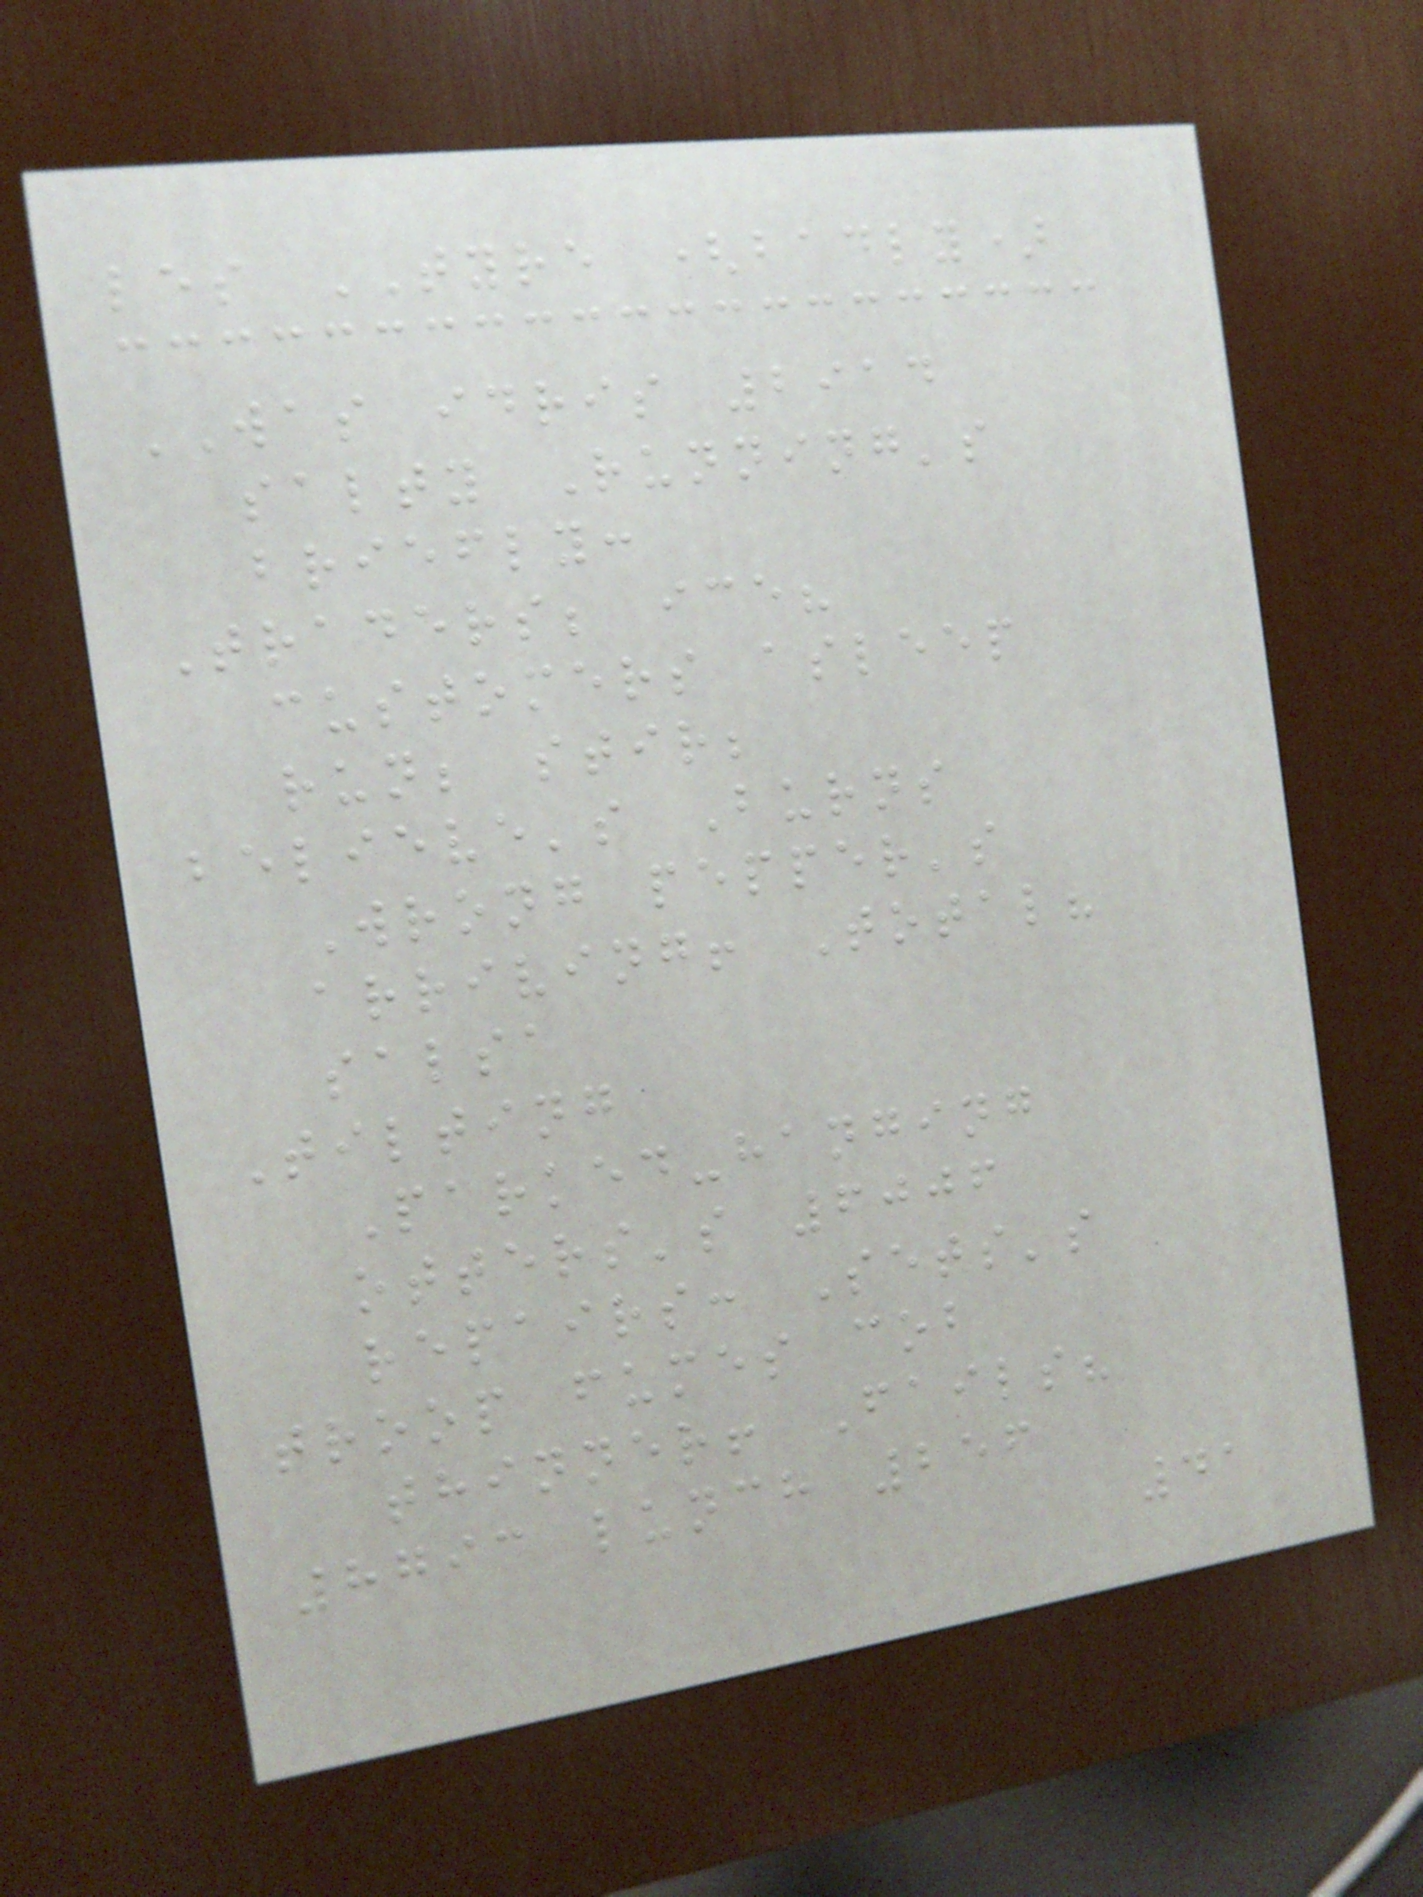les TYRE (badly)
WAS idris 2914
salty Running's
briefly:
Traders; ice?
customers asleep
run; stir;
believe's Burns
Wrong pepper's
arriving! Total?
salsa
Tilting
Parked-hanging
otters's 6006
repairs: Sets's
troop fumes cob
thinner! Fails?
8793 lunch 256
41
